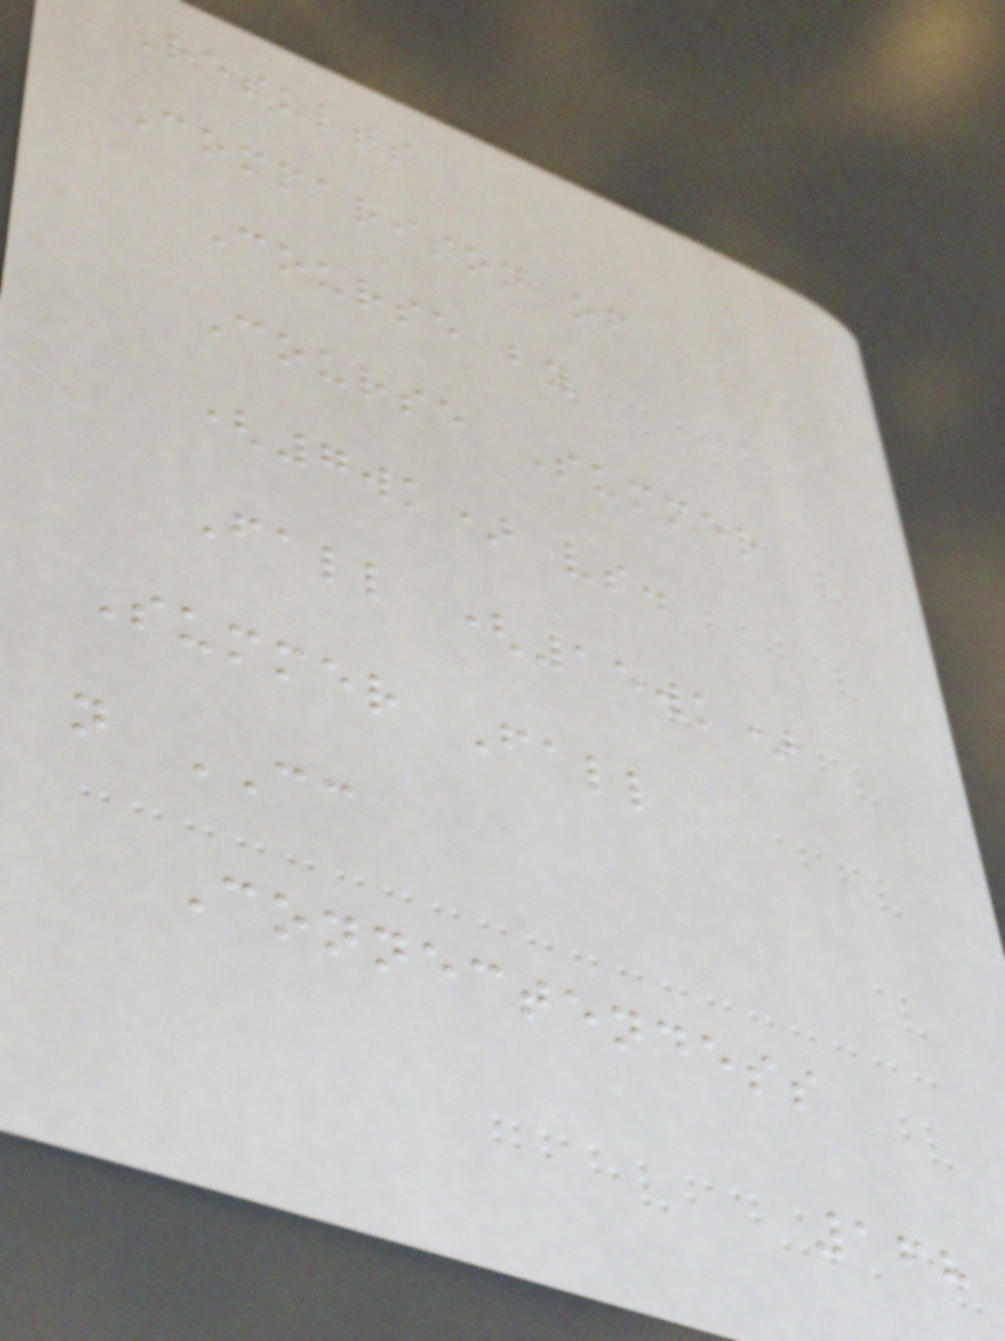Results
Comparison of
Course by
Course Summer
(7wk) vs.
Fall (15wk)
Summer Fall
n CC
Connectendess
168
